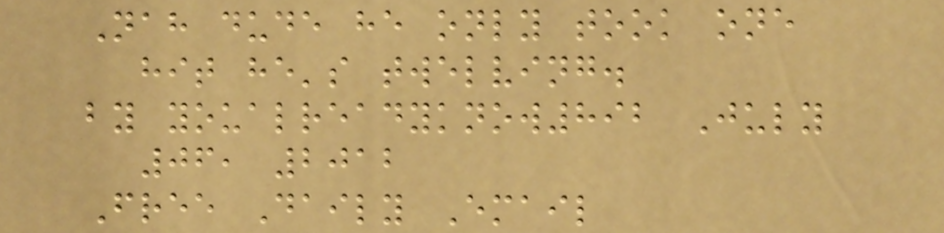Nah dude he only took one
hit he's twelving.
by youalreadyknow892 July
06, 2012
Free Daily Email
